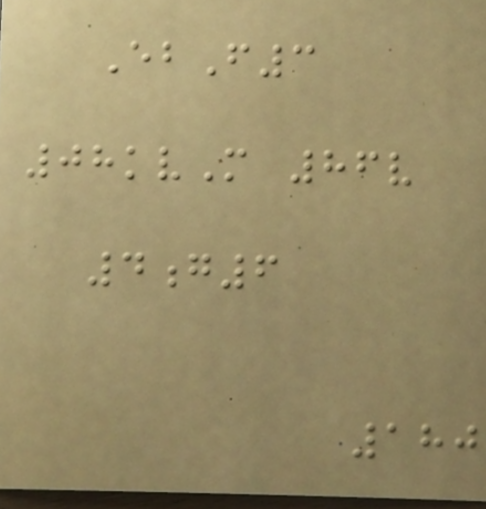EbF3
08kvM 86v
4g6
180
